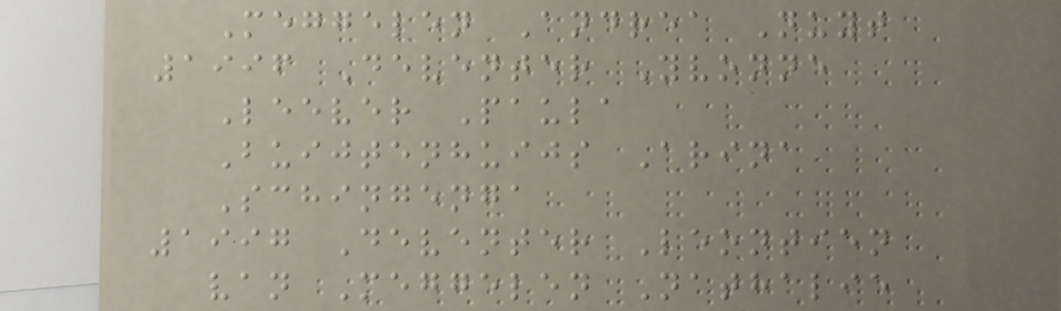Meggelen Andrea Nuyt
1996 Deventer Yvonne
Leever Paula
Buijtenhuijs Arina
Schingenga
1997 Deventer Leontien
van Meggelen Nathalie
